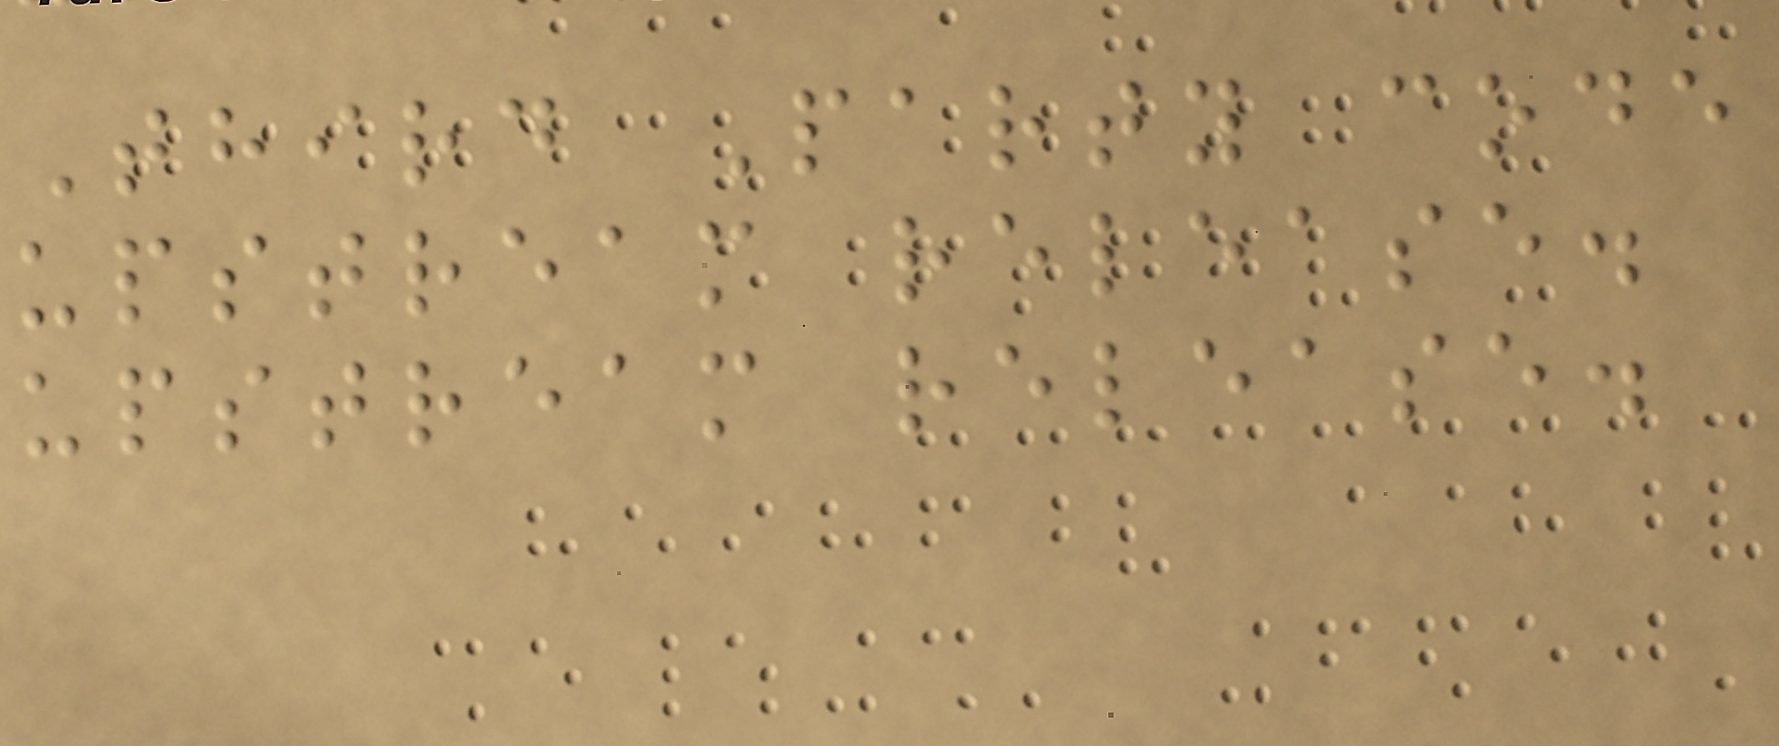Third Party code
upstream release.
upstream release.
